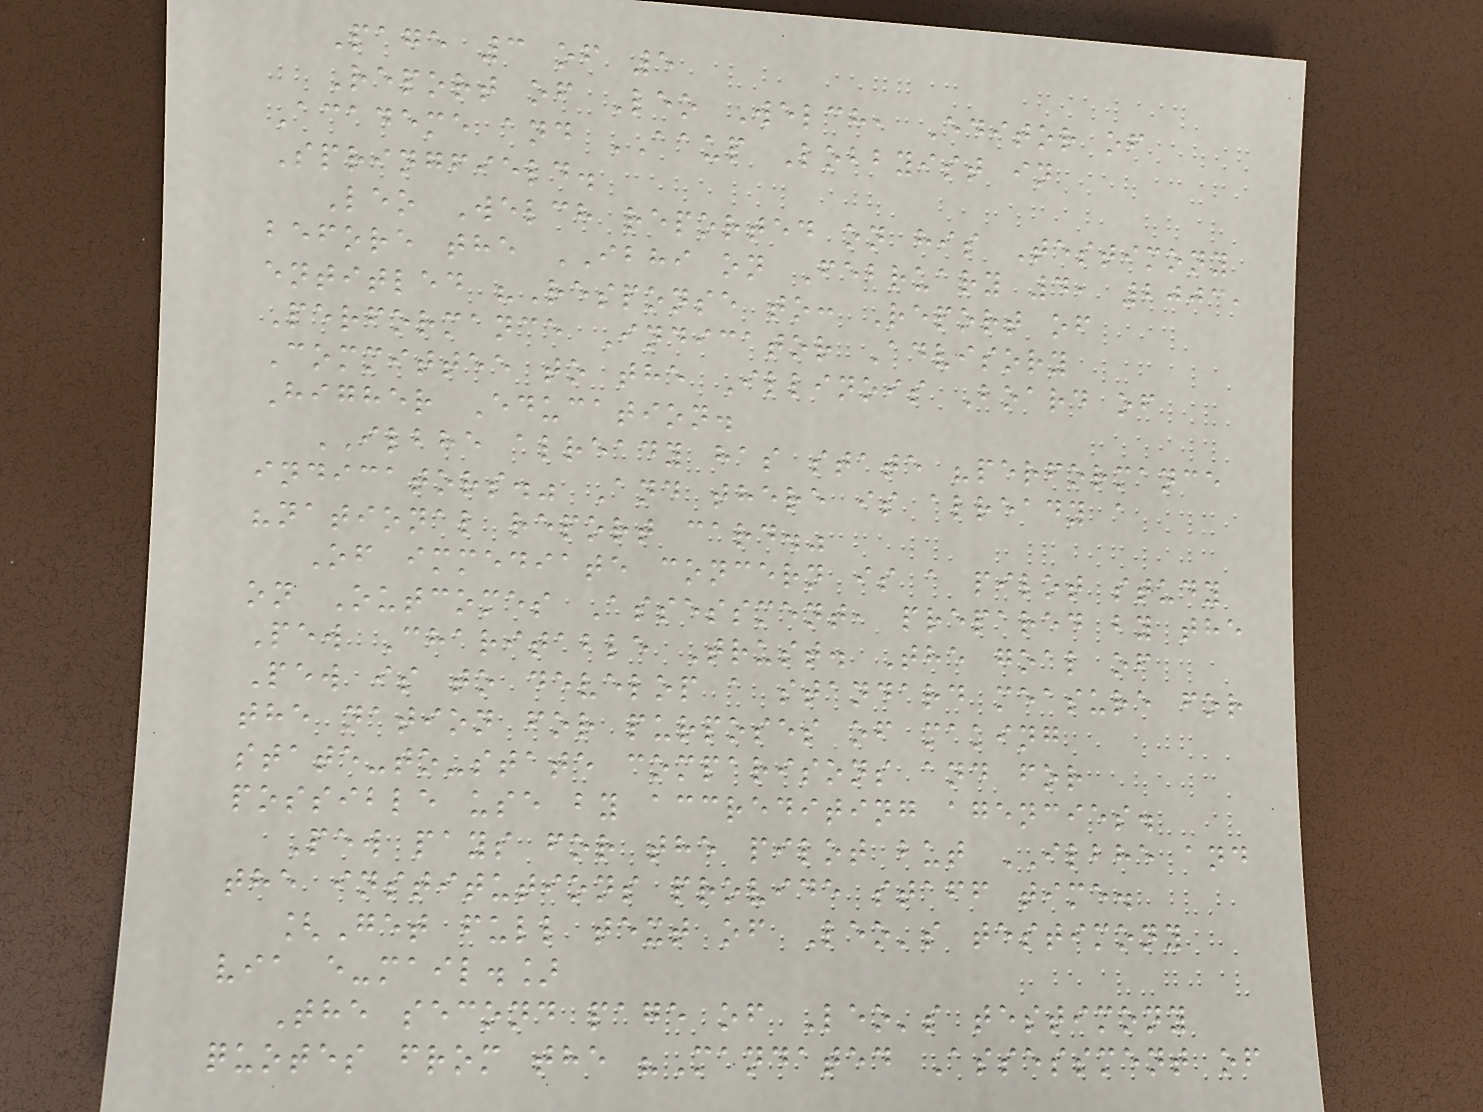Page 3 of 5
Report of Leo Welch, Editor of
Academe and AAUP Lobbyist in
Springfield.
Leo Welch reported on his Testimony
before the IBHI on February 4, 2003,
entitled "Response to: Report of
Performance Indicator Advisory
Committee to the Illinois Board of
Higher Education.
ILBHE already has state "performance
indicators." And there is already a
"national report card."
Of immediate concern is a pilot study
on Outcomes Assessment, prepared by the
Pew Charitable Trust. The goal of
Pew is to develop a standard measure for
the nation for purposes of making
state-to-state comparisons and for
possible use by accrediting agencies.
Pew pays for the pilot but ILBHE and
the institutions provide staff time.
[Get full text of Leo's testimony
via e-mail.]
The second page of Leo's testimony
quotes from the "Mandated Assessment of
